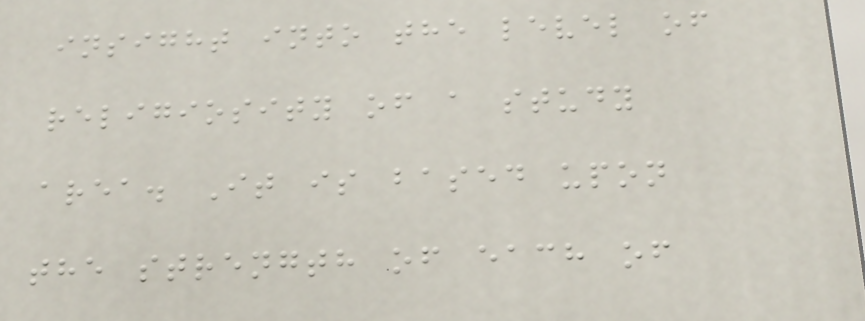insight into the level of
religiosity of a study
area. It is based upon
the strength of each of
